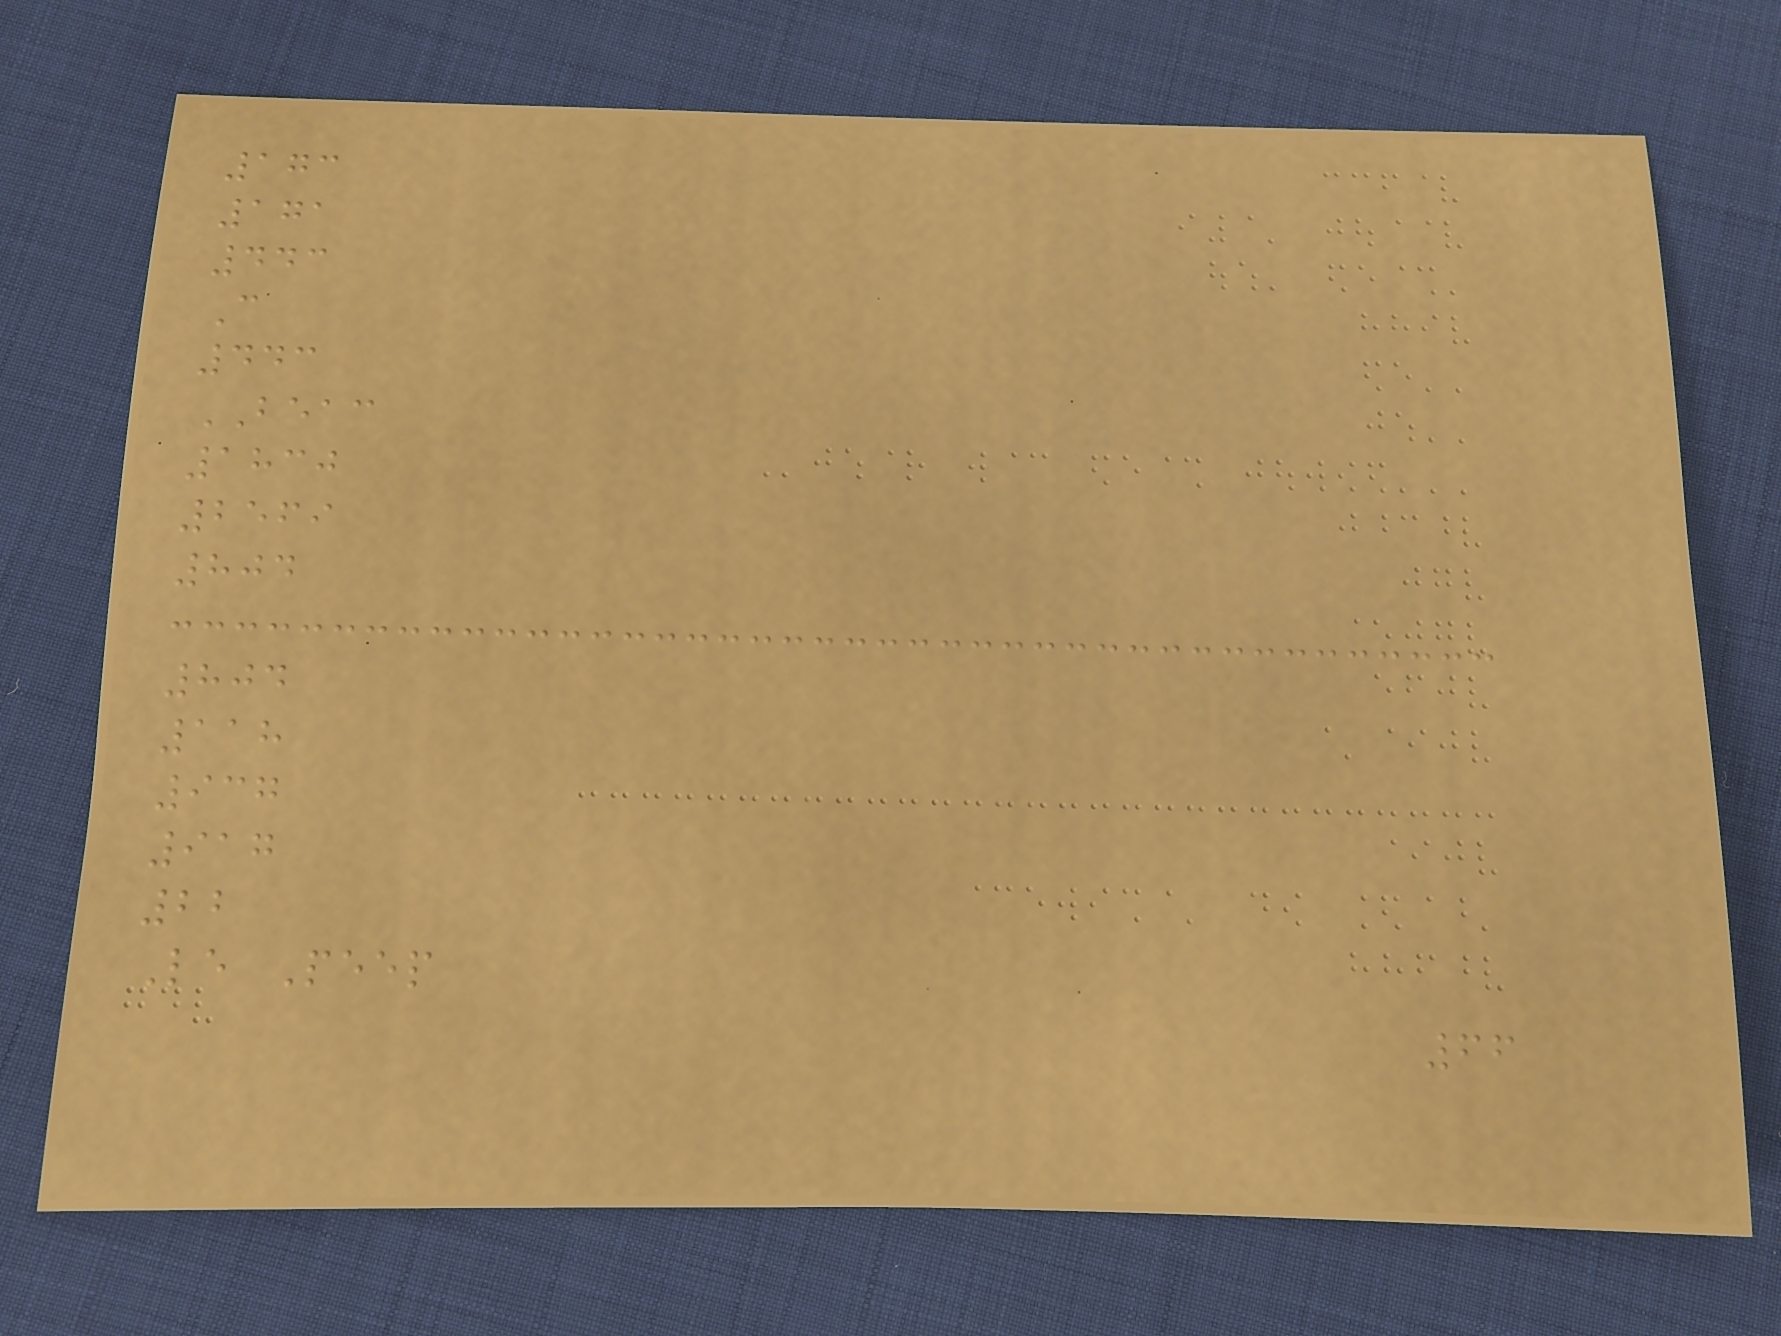173
171
443
C
443
BEAC
1830
2569
804
804
118
937
917
22
Le Peep
66
